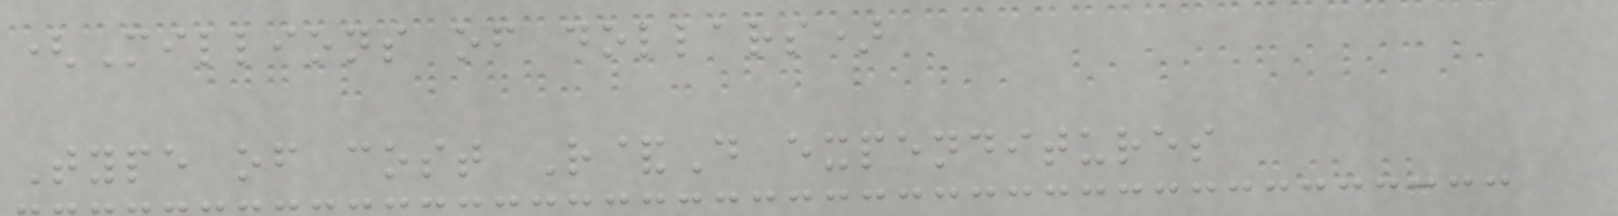(Millions of dollars)
Type of cost R&D expenditures
